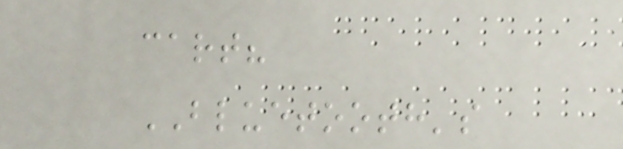cart?
BLUETOOTH's
